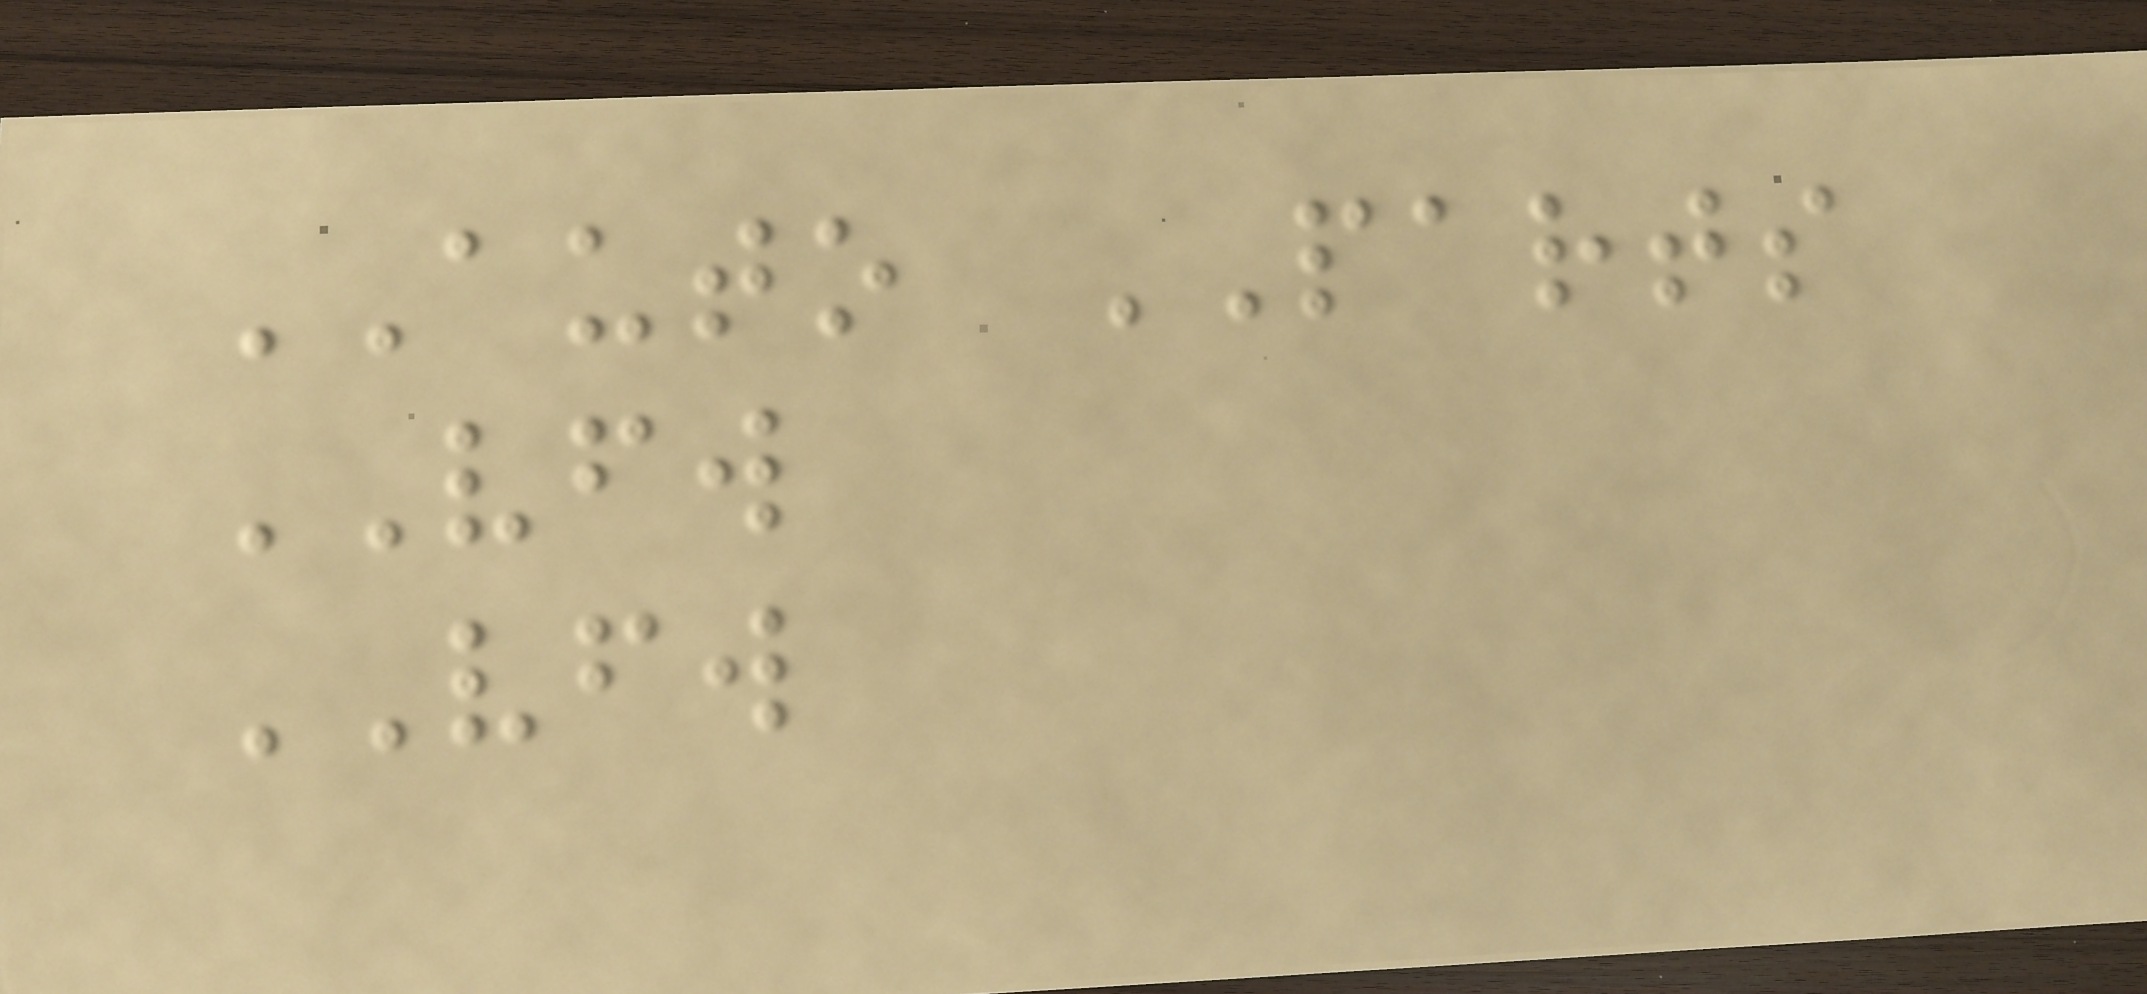AUTO PARTS
VFW
VFW
